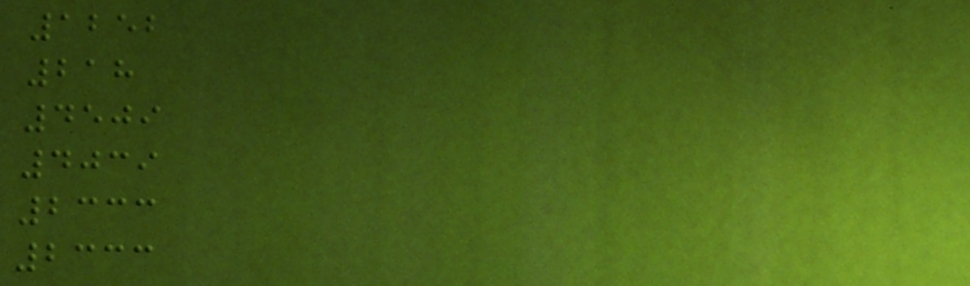1252
218
4509
4039
2333
2333
